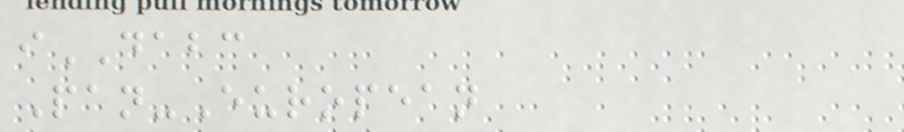iDABC
Pan-European
